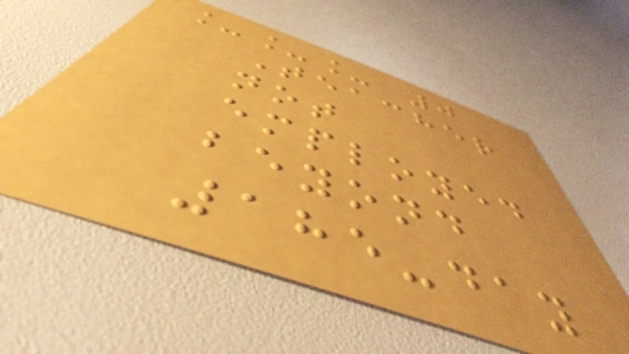___ 0
Teacher
not
employed
beyond
185-day
